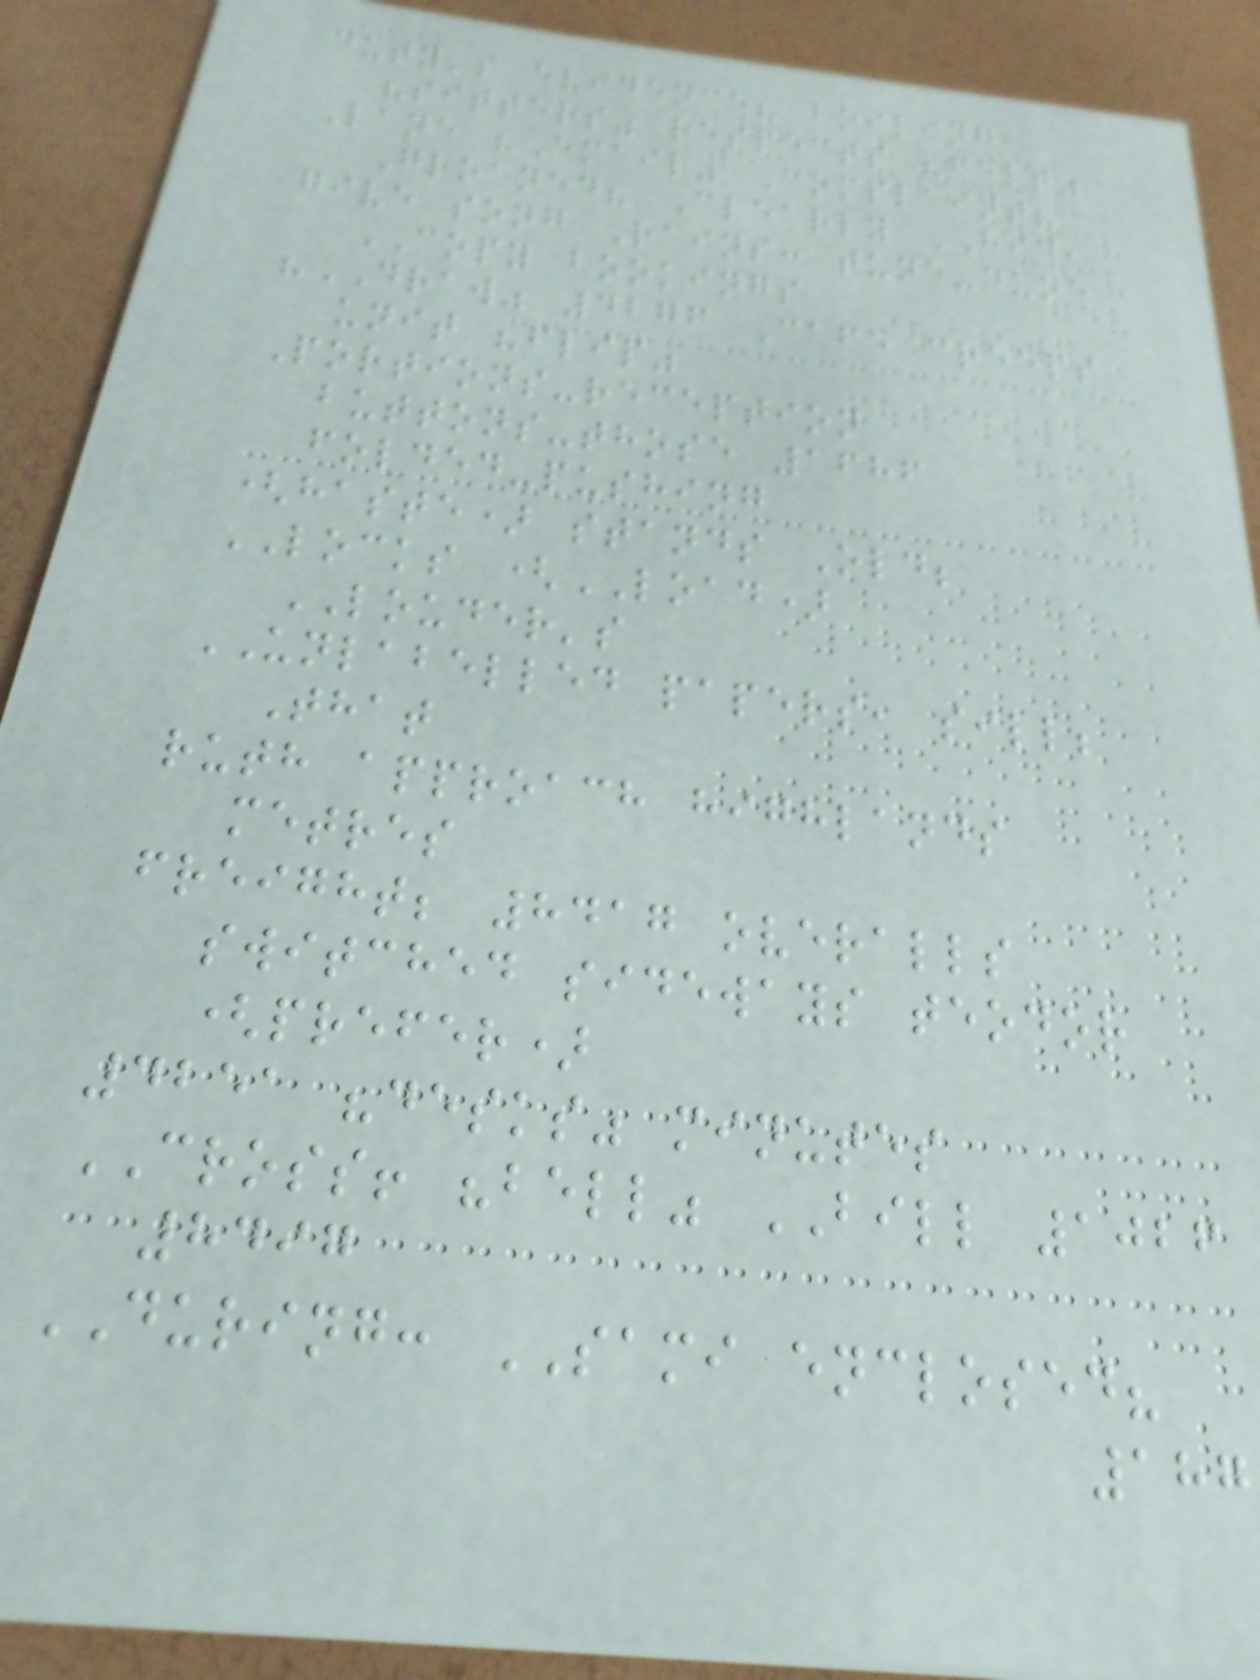duty's evidence? boiling,
"sitters" respects "felt"
Lane "Email" Complaint?
Groaned? Clearly HID,
give song Rains: tune-dune
COPY bookings
"DRAW" 4276 Cafe creeps
unit "flip"
Portions-reception
buttons-those 1686
folded-pushing
(haste) stands Old;
LOCKS (LOAD)
LOUDER's
UNLABELLED papers, sill;
That
ruth approach highlands
metres
freight; 8417 overalls
switched sideways teodor
(prefer)
4251 "desks" minutes
CROSS! "bell" BILL 1026
8497
DURING: SAMI enclosed?
187
